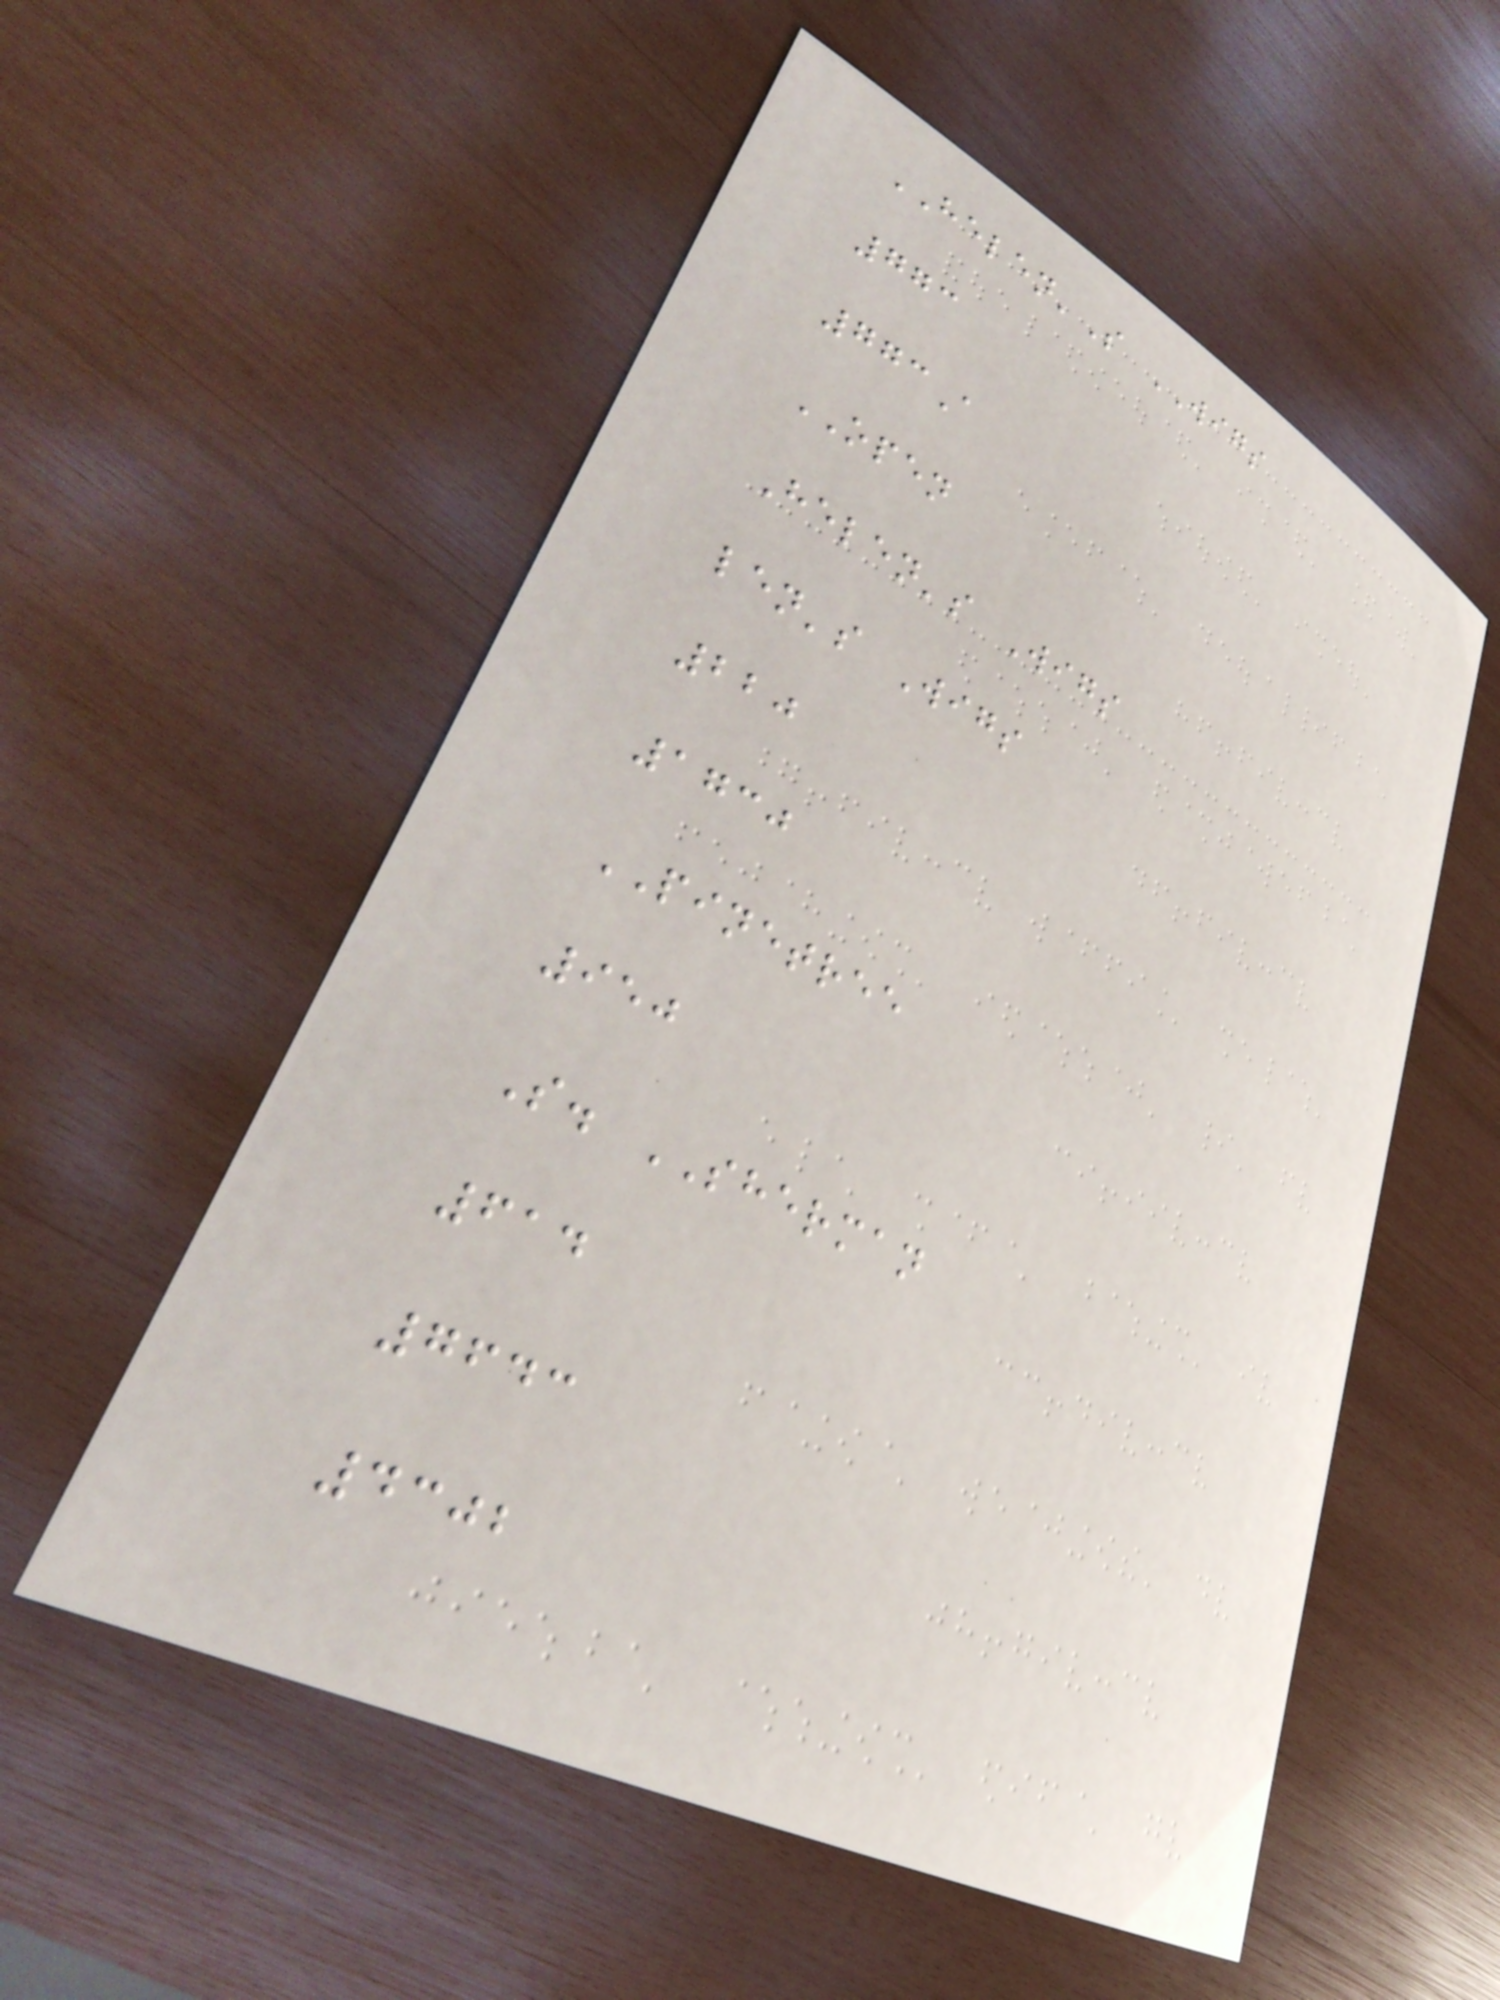HELEN'S WIGS
773
773A
OPEN
Helen's Wigs
len's Wigs
220
1730
PINETREE
950
S. SHERMAN
614
7643
4302
